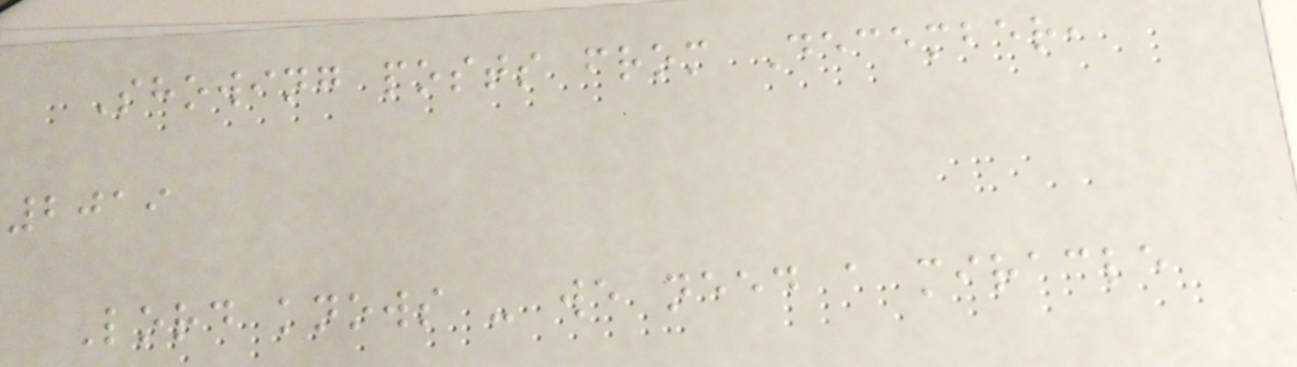Showing posts from December,
2019
Lord knows - we need a miracle
